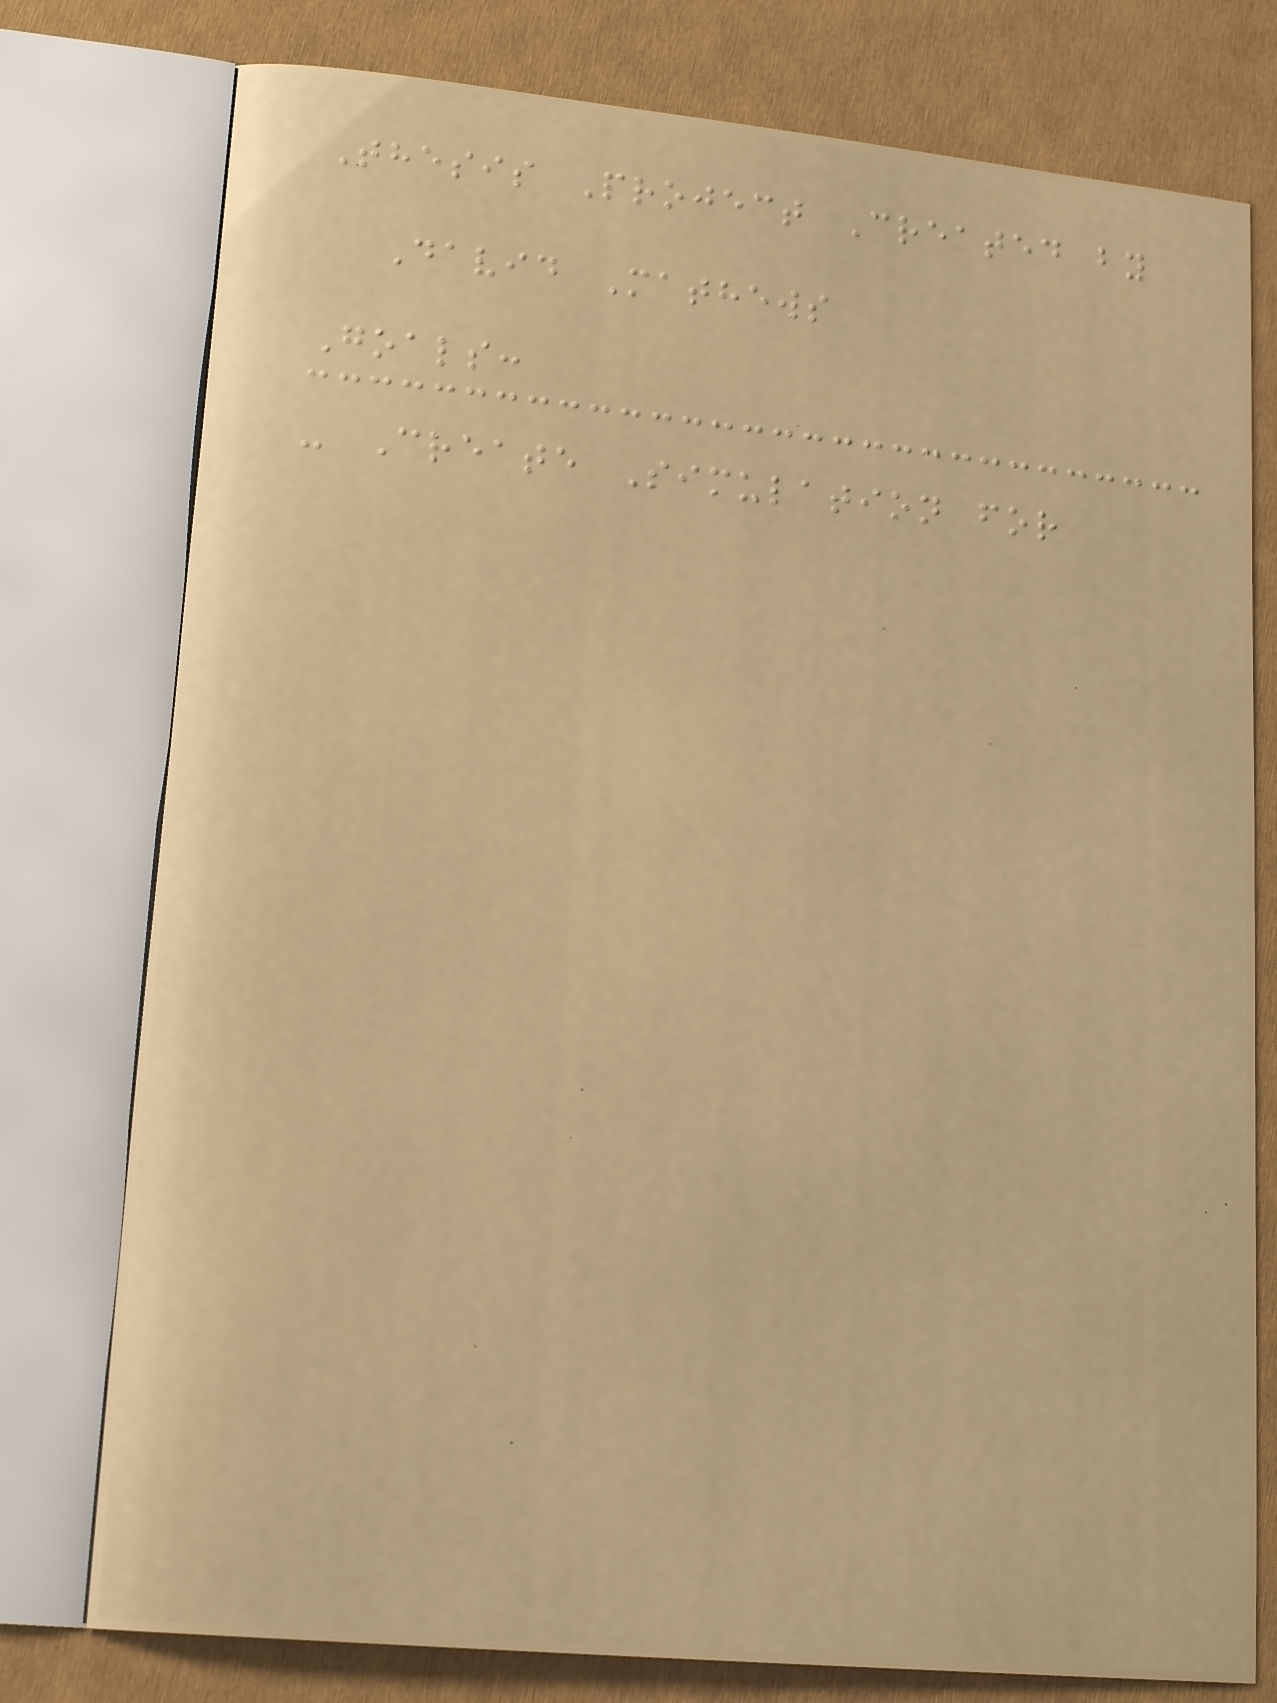Thesis Project Created by
David Mathews
Goals:
- Create Simulation for
